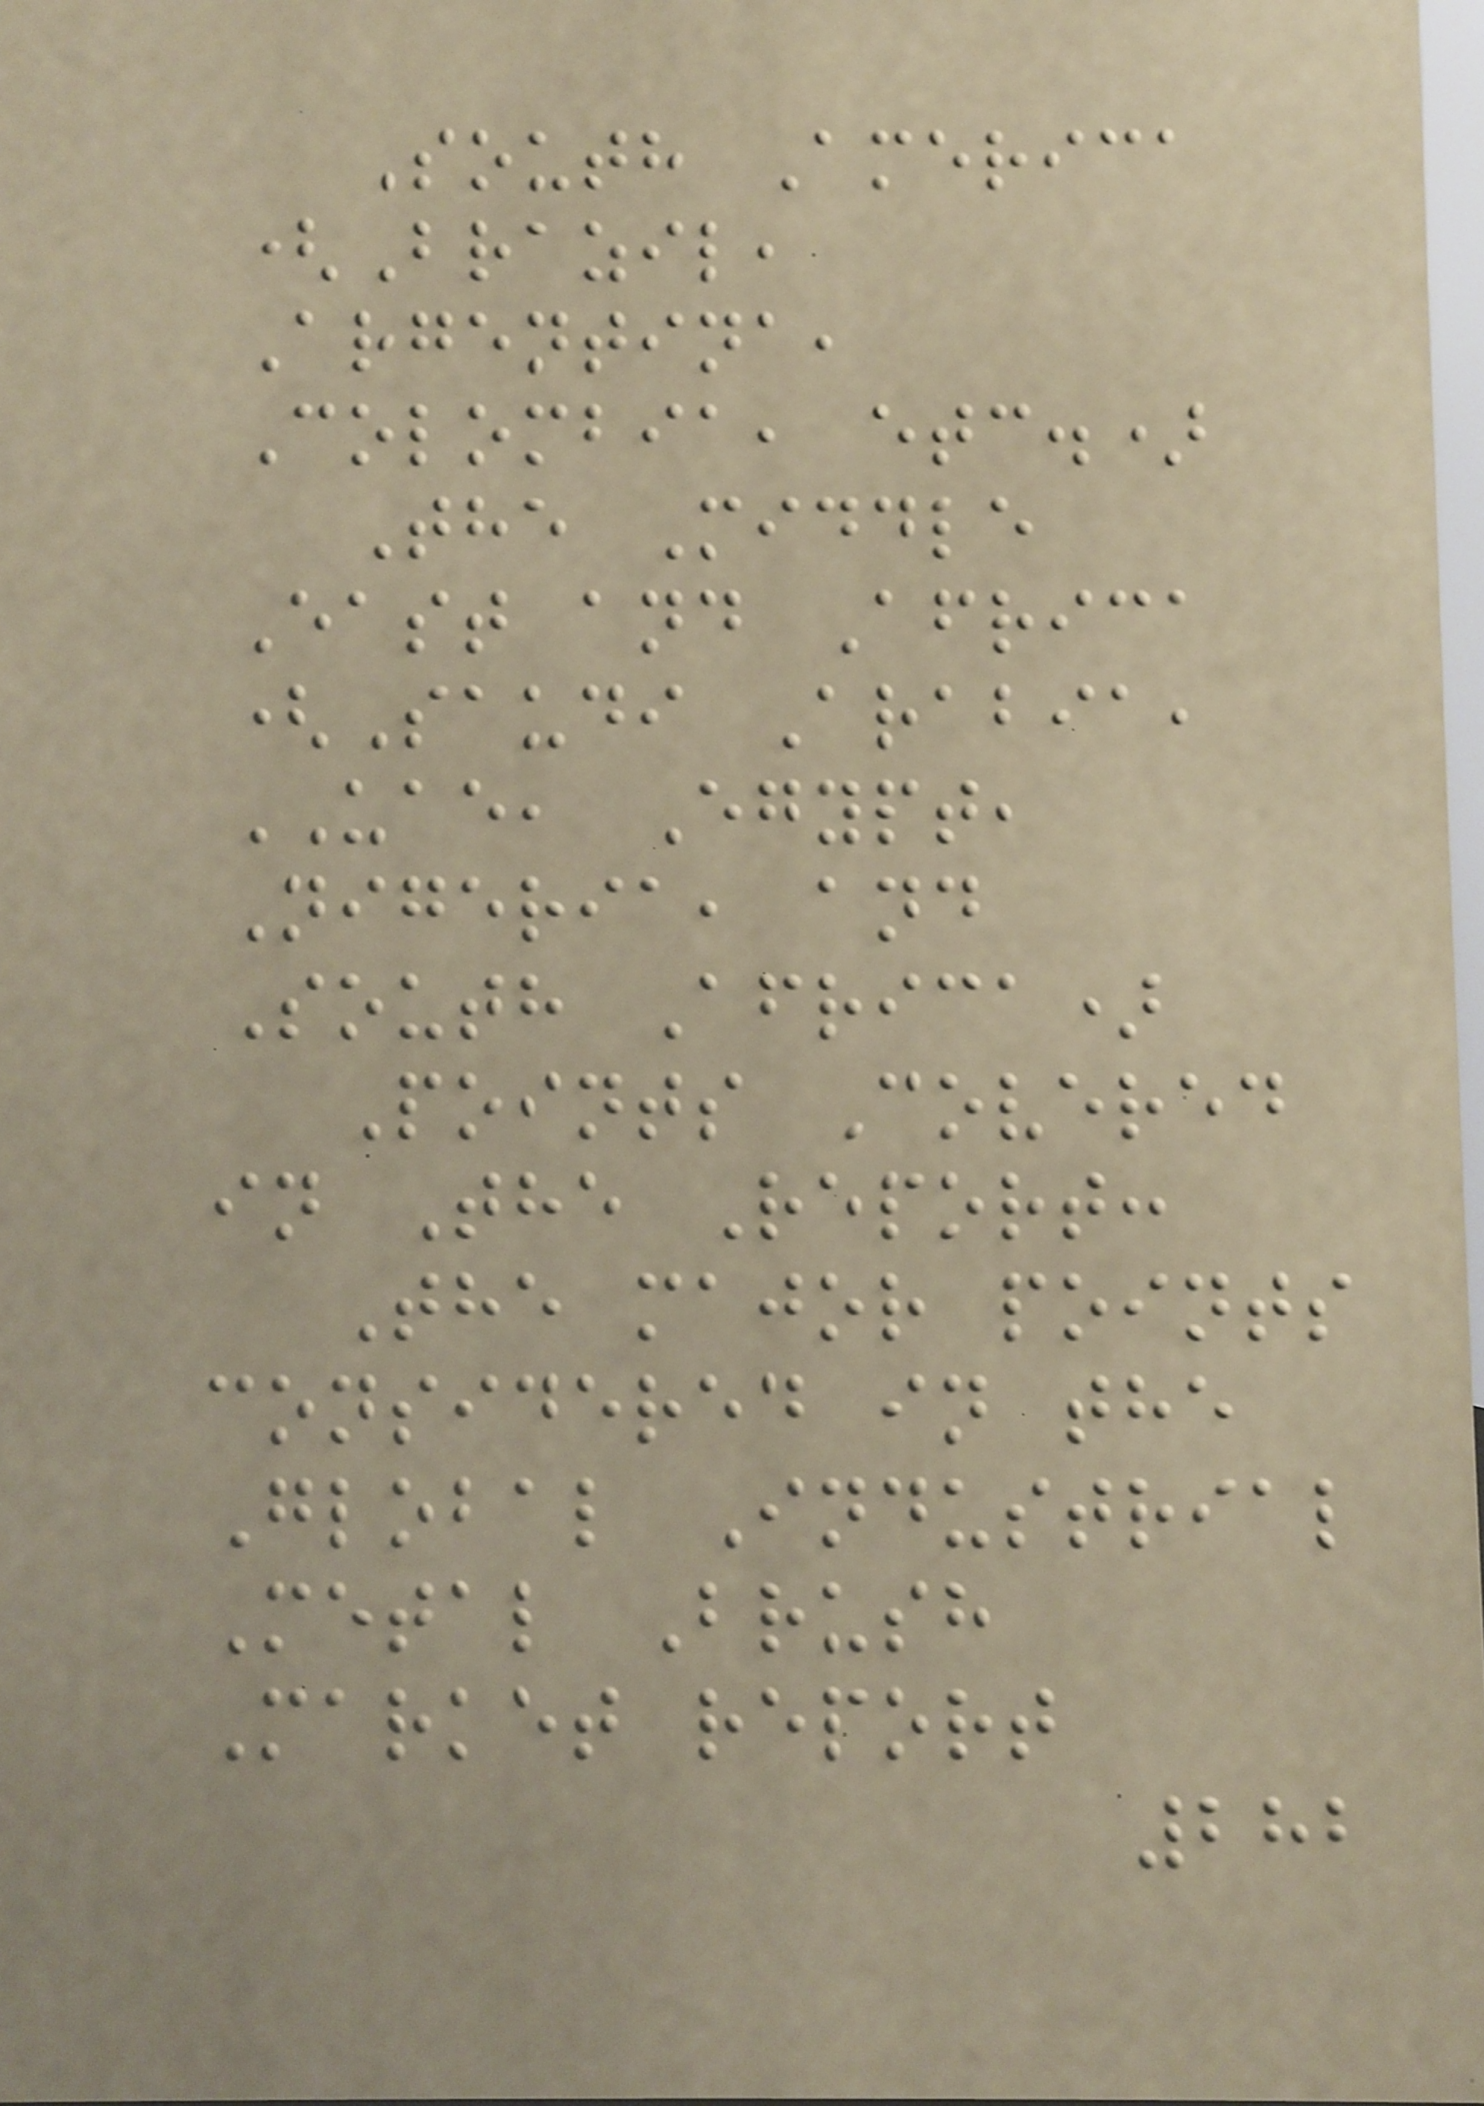South America
(Brazil,
Argentina,
Colombia, etc.)
The Middle
East and Africa
(Saudi Arabia,
UAE, Egypt,
Nigeria, and
South Africa)
Points Covered
in The Report:
The major points
considered in the
Global Industrial
Metal Brush
Market report
282
